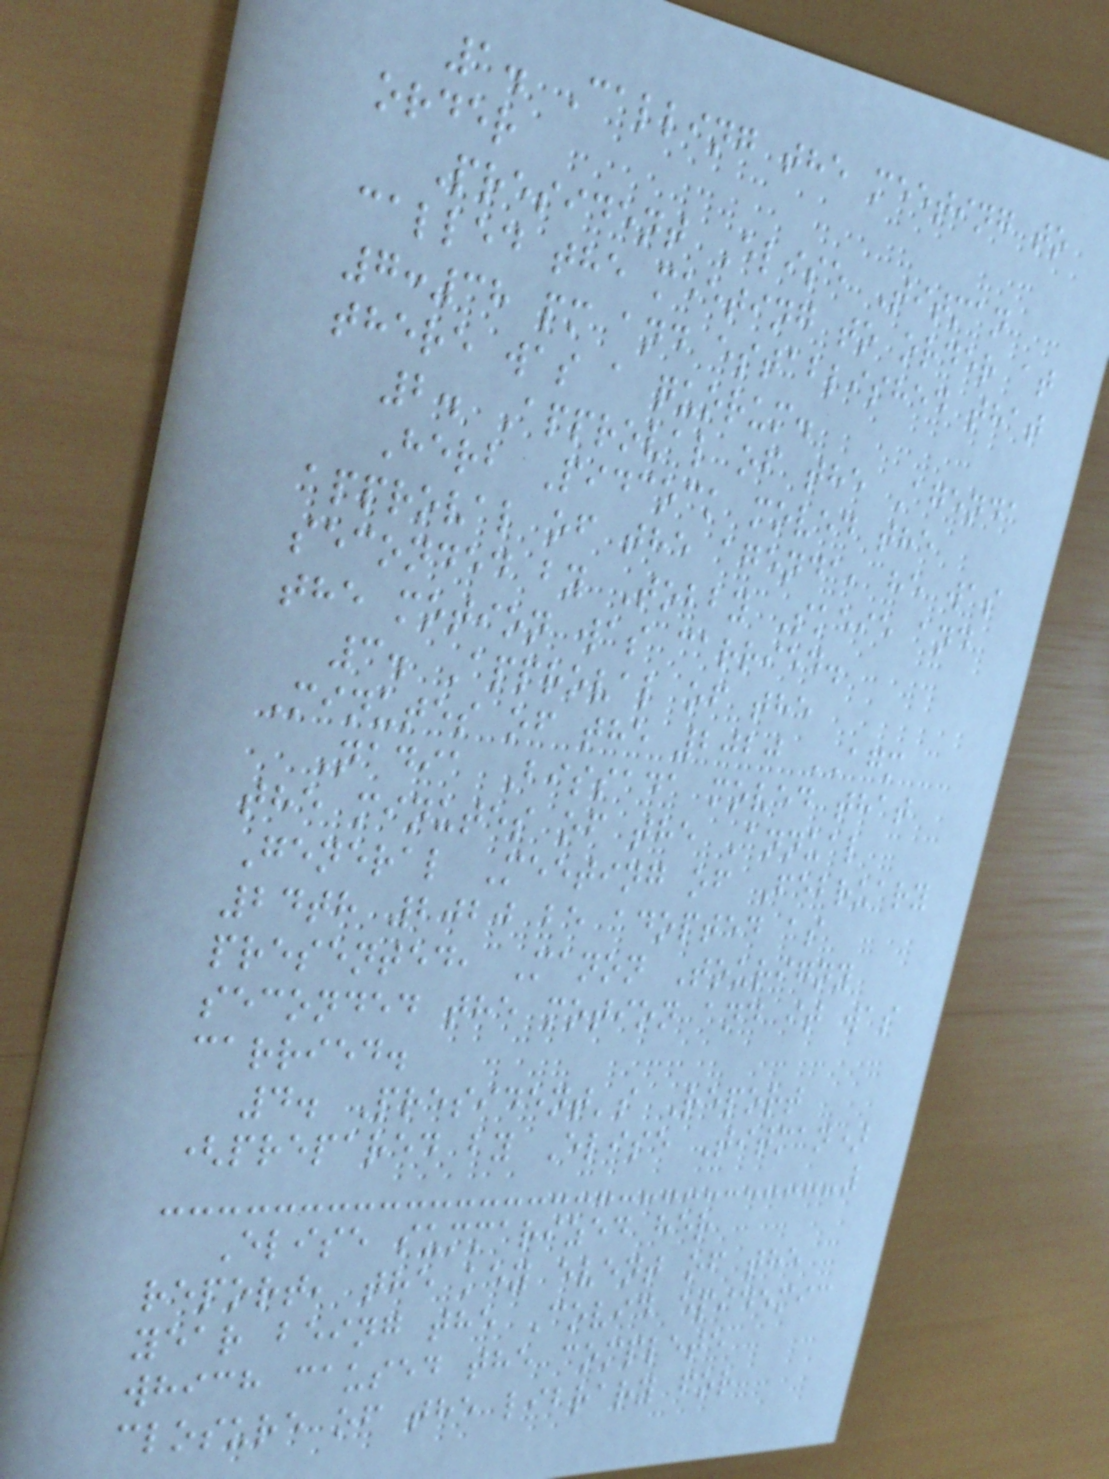1. Calling the meeting to
order
President Elise Titman
called the meeting to order at
7:38 pm and established that
there was a quorum.
2. Approval of the Agenda
Herb Pidcock moved the
approval of the agenda, he was
seconded by Tobby Skeie and
the motion was carried.
3. Approval of the
Minutes of the 2020 AGM
Nadia Bissada moved that
the minutes of the Annual
General Meeting of February
24th 2020 be adopted as
presented, Manon Tourigny
seconded the motion and it was
carried.
4. President's Report
(prepared by Elise Titman)
Elise summarized her
report, the key event of the
year being the Covid epidemic
which caused the complete
closure of the library for
